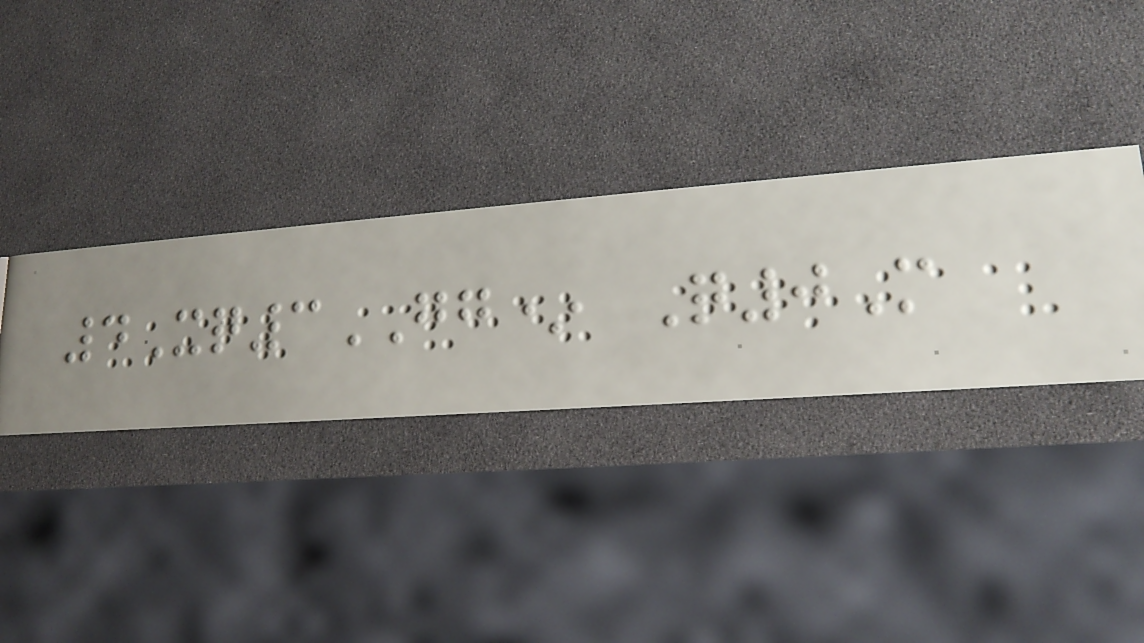4Xq3GG* Q0M
